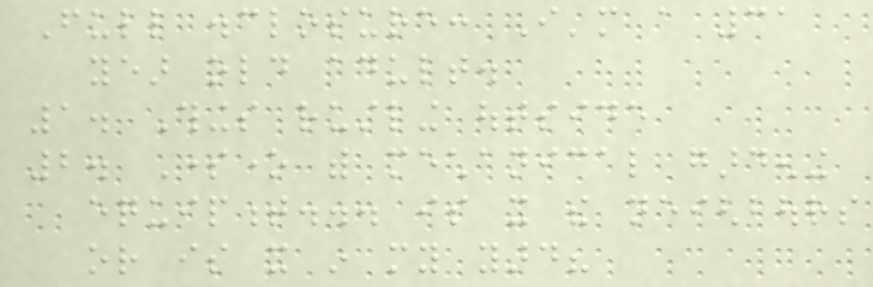Full disclosure: I'm a 31
year old adult.
1. Things rustling outside
2. Someone with mechanical gardening
equipment... is it the neighbours
or is it in my yard?
